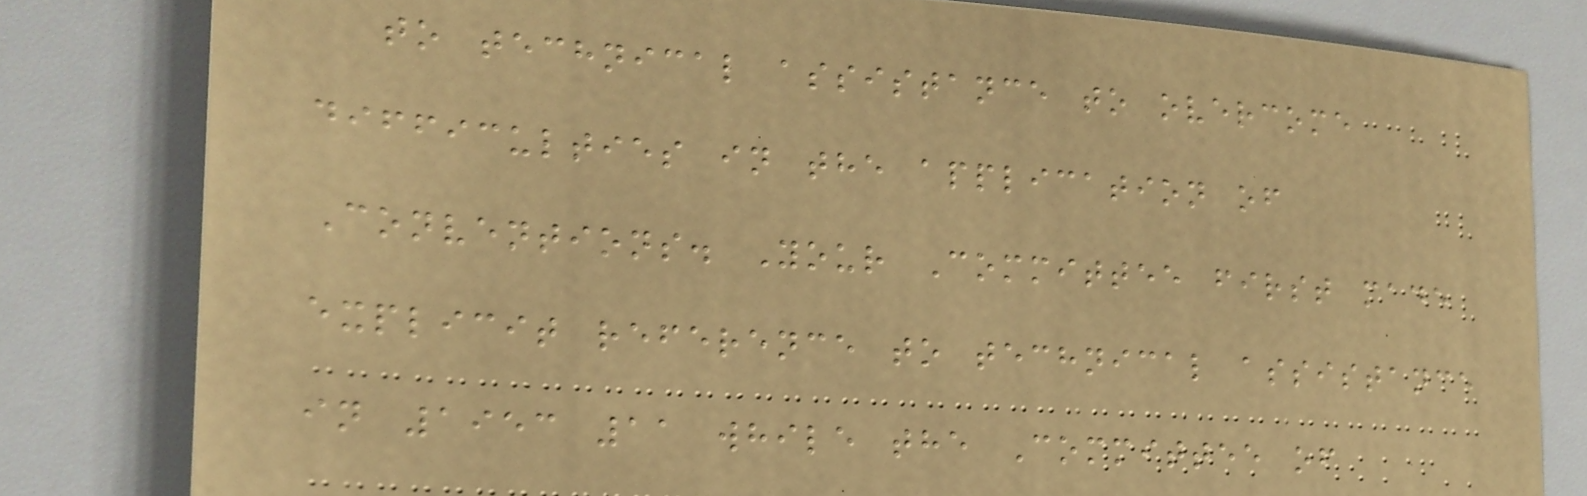to technical assistance to overcome
difficulties in the application of
Conventions. Your Committee first made
explicit reference to technical assistance
in 1953 11 while the Committee of
